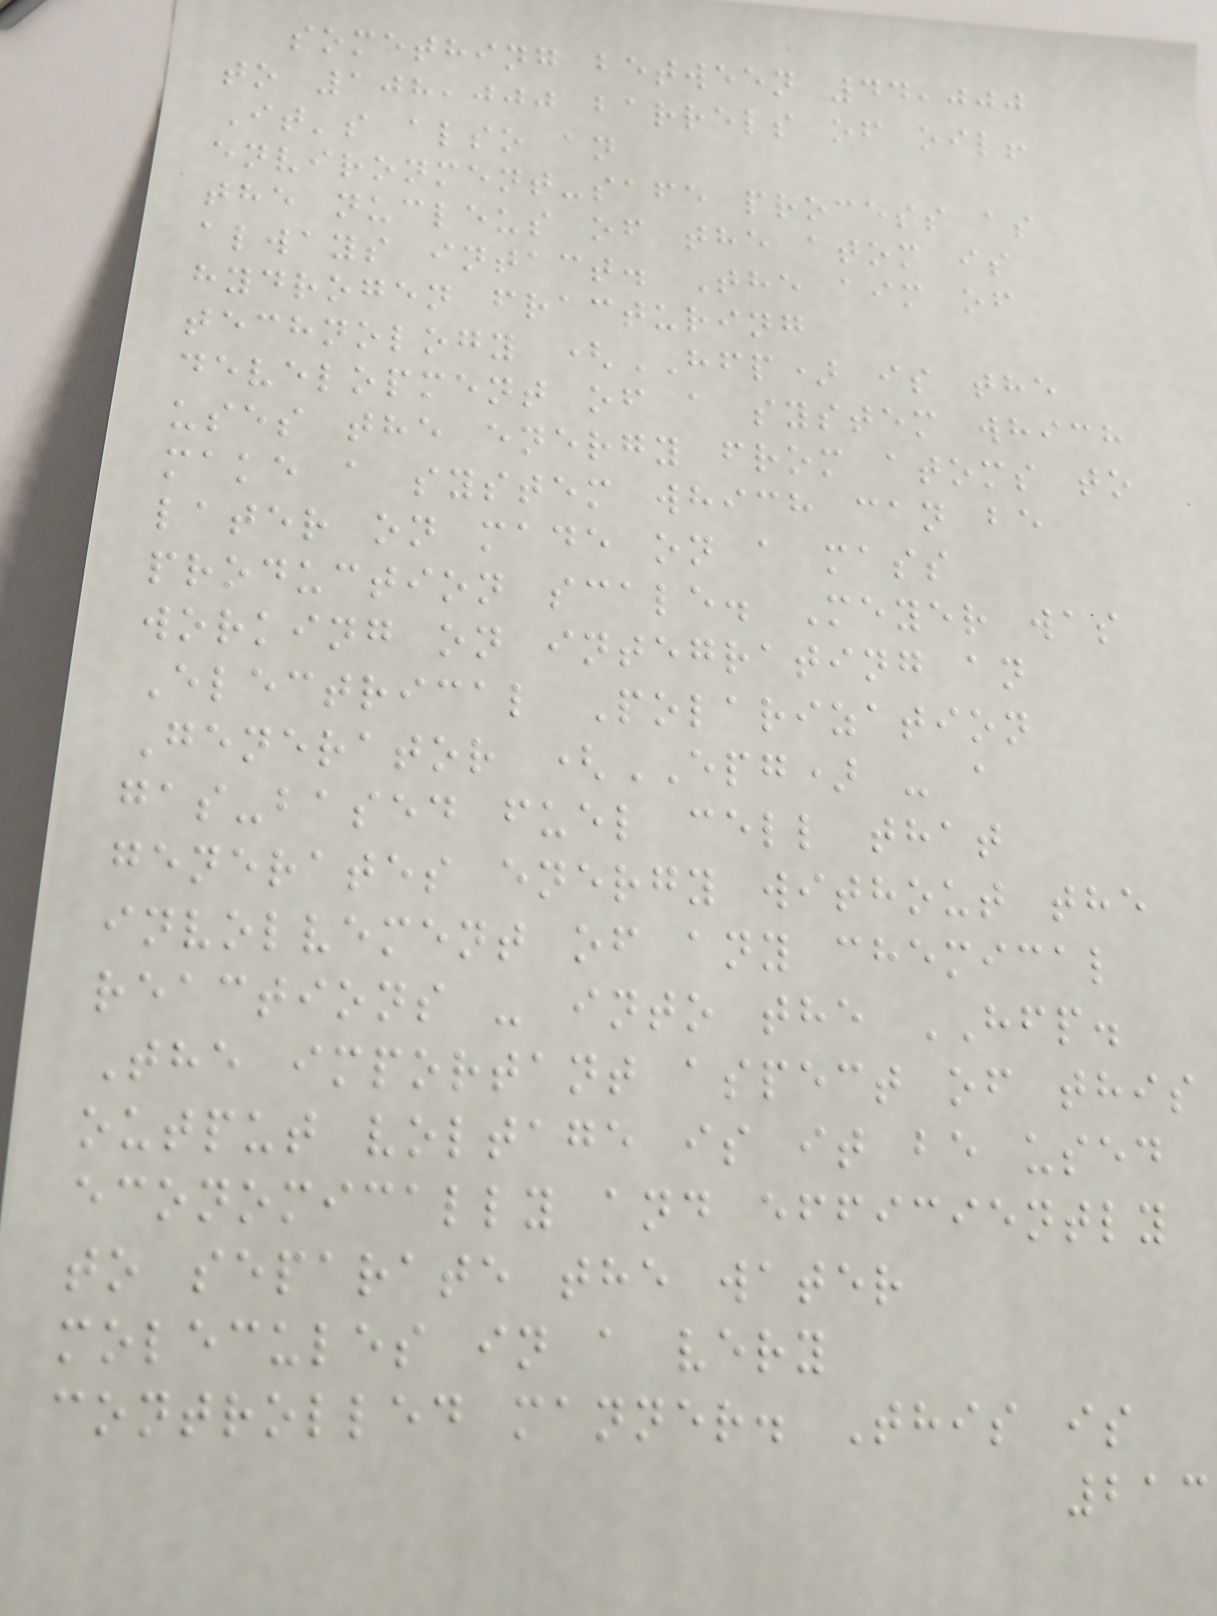something between 44,000
to 108,000 barrels of oil!
It's also an
environment-safe process as
the nucleus of the atom is
always intact. The aim of
hydrogen fracturing
technology (HFP) is the
development of a system which
uses the energy from atoms to
make a system which can be
later on made on a mass
production scale. Meyer was
working on integrating an
Electrical Polarization
Generator (EPG) - a
gas-based fuel cell that
generates energy without the
involvement of any chemical
reactions - into the HFP.
The important aspect of this
output voltage is it be used
economically and efficiently
to separate the water
molecules in a very
controlled manner. This is
213
